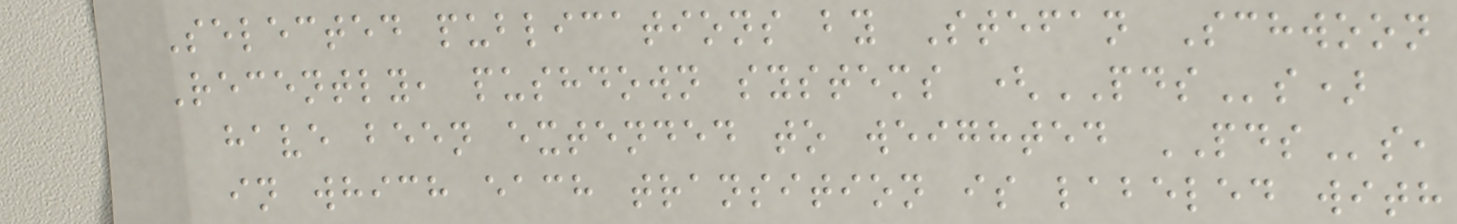Selected publications by Stefan Schwoon
Recently, pushdown systems (PDSs)
have been extended to weighted PDSs,
in which each transition is labeled with
